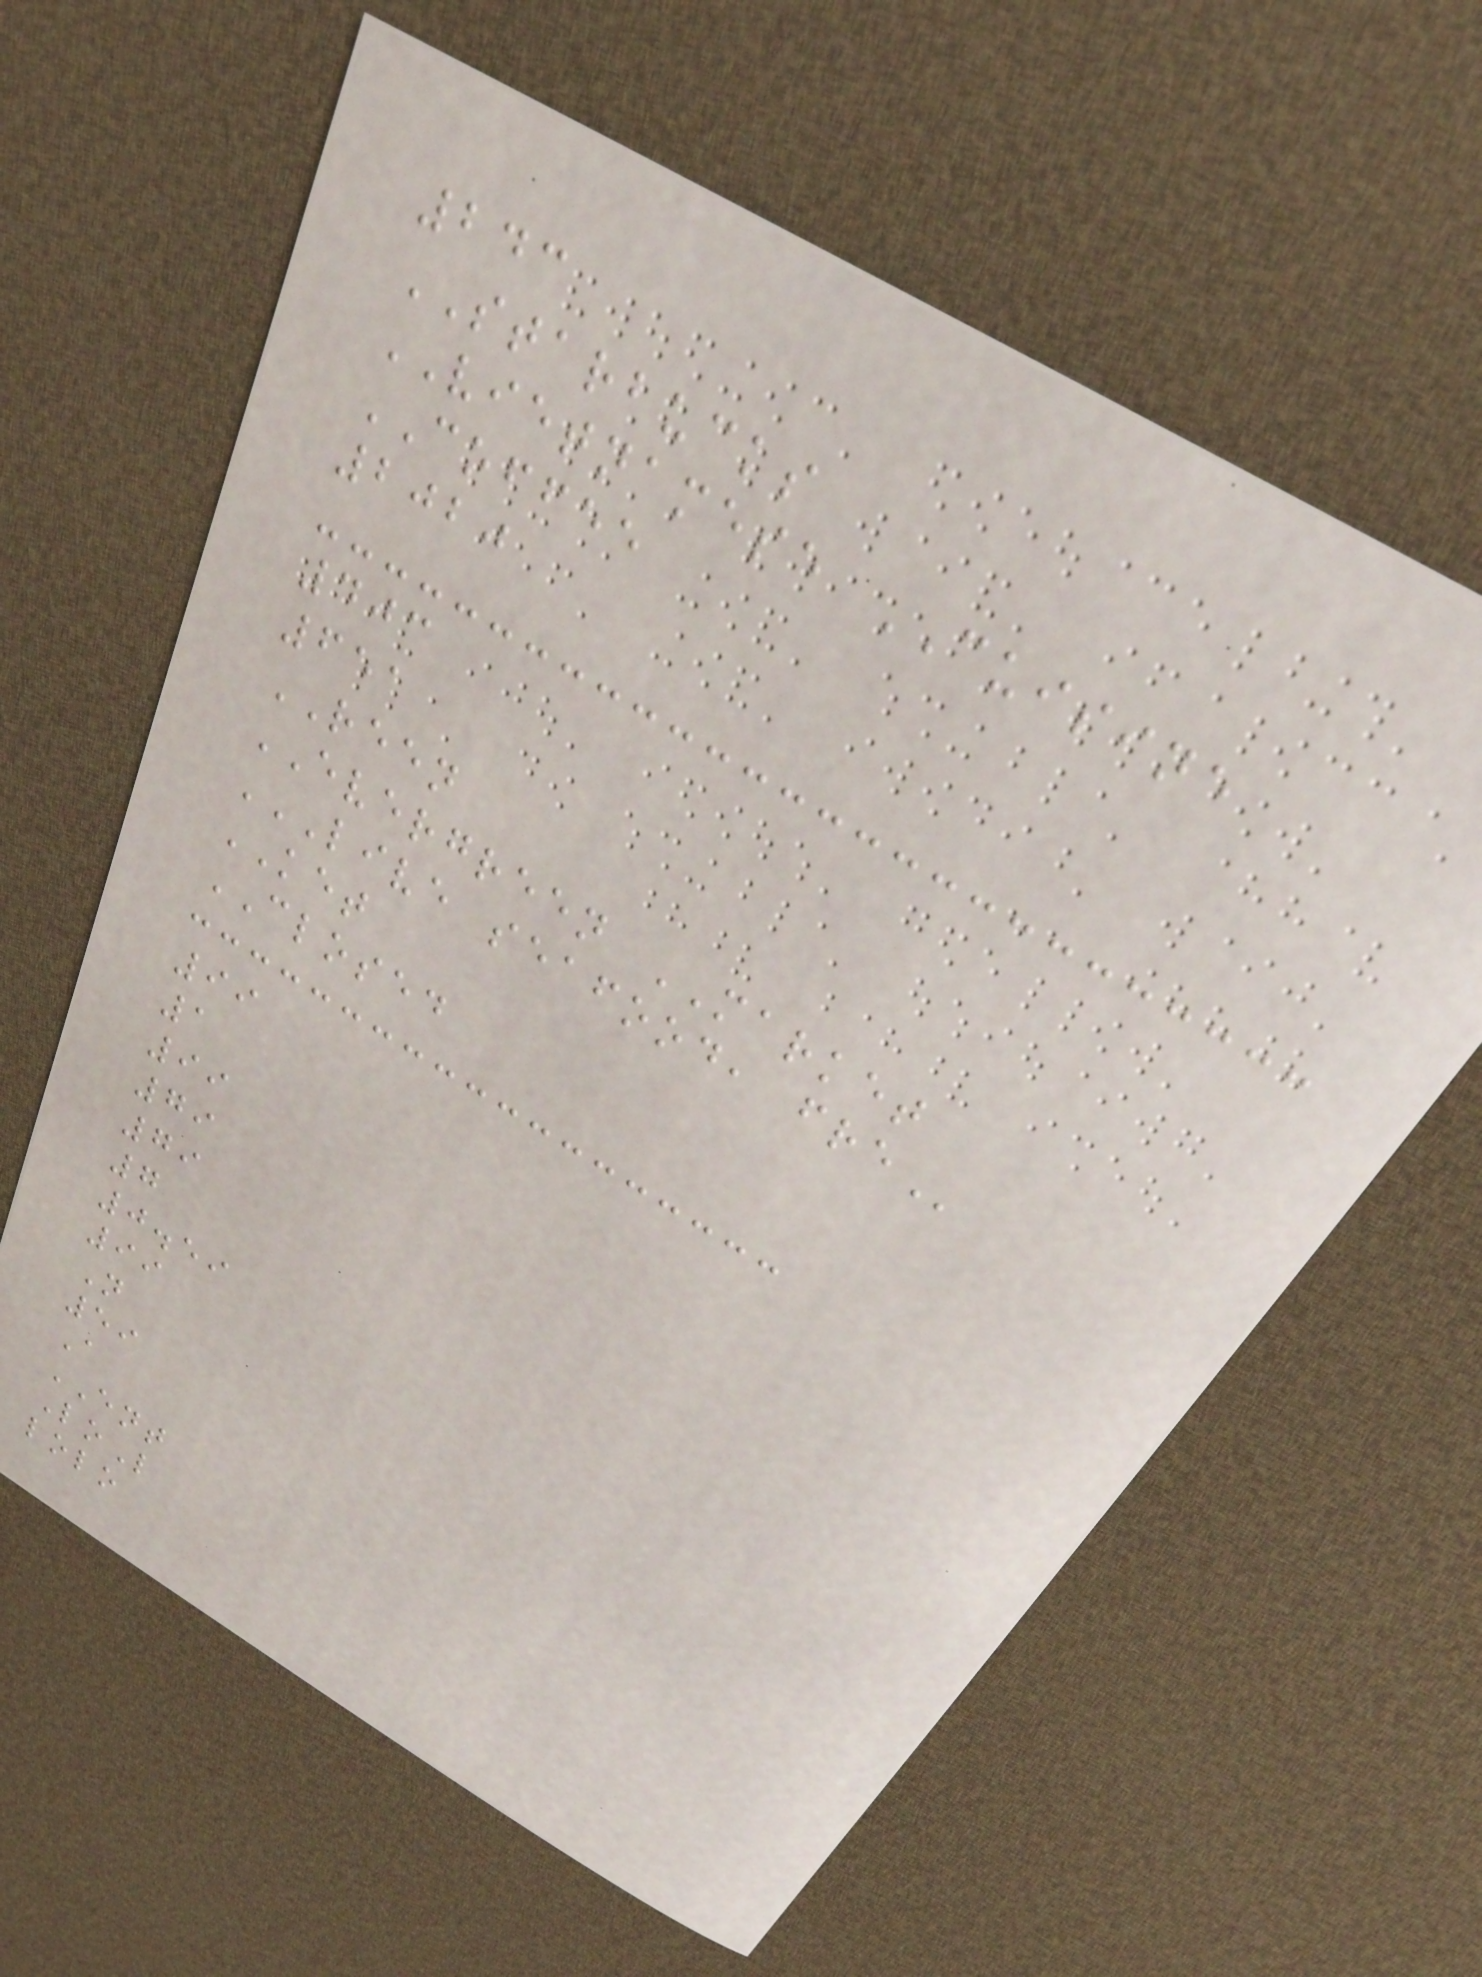243
STARBUCKS
VIETNAMESE CUISINE
COFFEE
2020
403
651
REEN
EVERGREEN MARKET
LIVE SEAFOOD, FRE
KET
CLOSED
99
1
99
79
79
7
0.59
99
N
59
A
ENT
LoL
lolo
